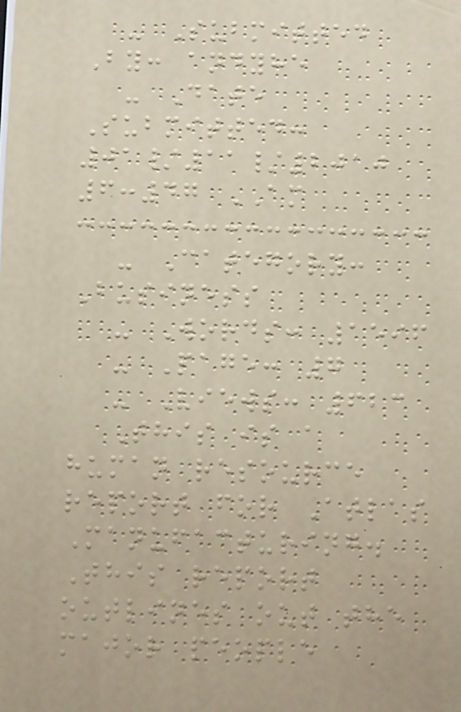- Submitted
By: andyhe
- Date
Submitted:
01/11/2010
6:47 AM
- Category:
Business
- Words: 1596
- Page: 7
- Views: 623
This is a
human resource
report for Atlas
Manufacturing.
This report
outlines out the
major people
